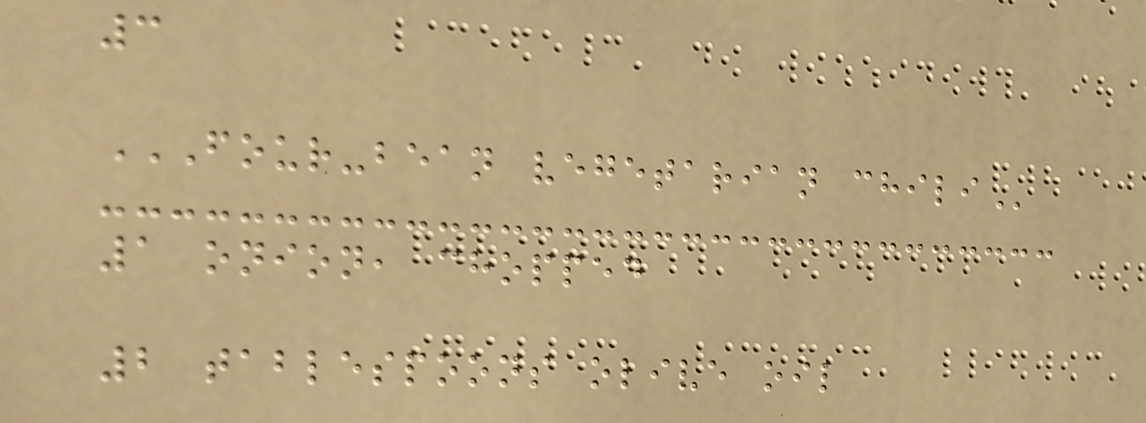3
FOUR-BEAN VEGETARIAN CHILI
1 onion, chopped
2 tablespoons olive oil
